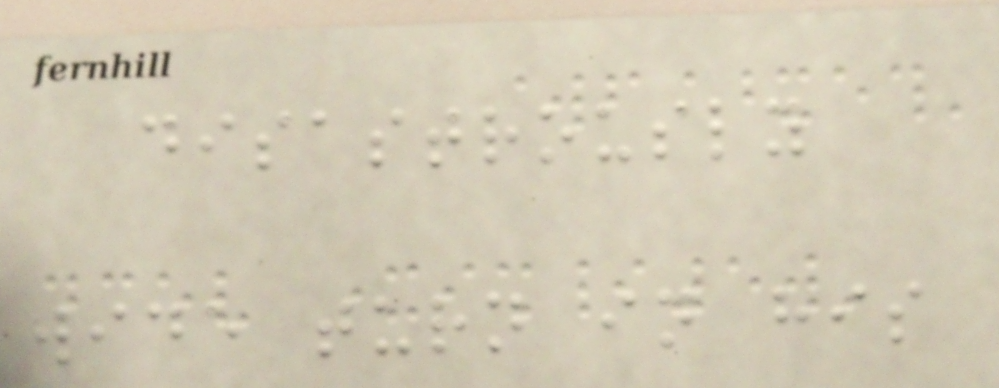disastrously
wide turn in his
